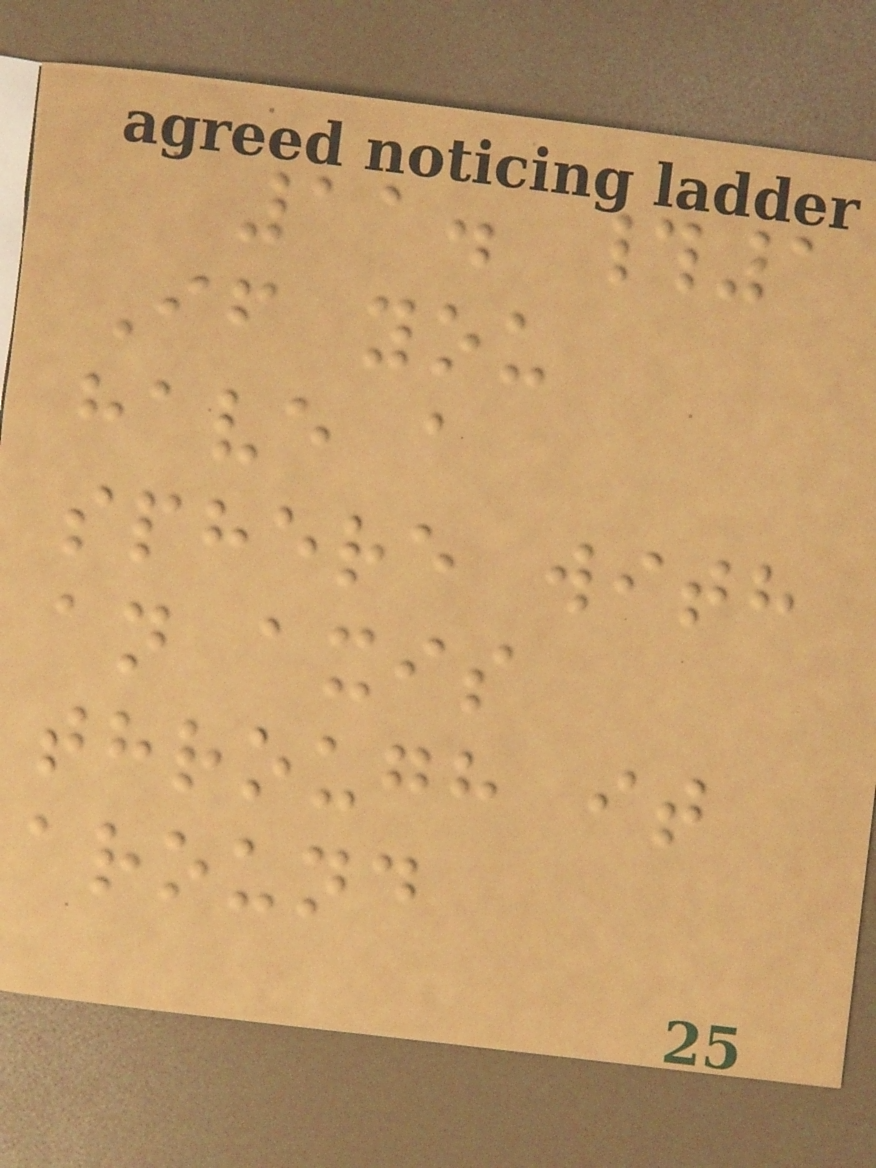11. #1
If you
have a
sphere with
an axis
through it
around
